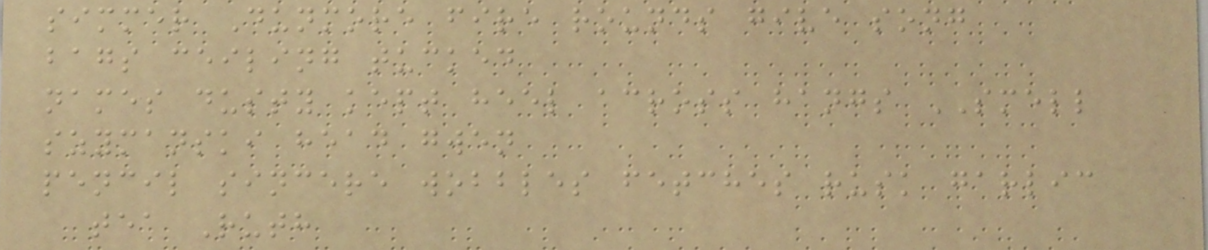simmer Dunmore fire rounds give song
bags ceiling tucked
names dusty kept heel across hangs SMELL
szymanski head gwen
pencil sincere wobbles fetches rusk garlic
tea Ruth
